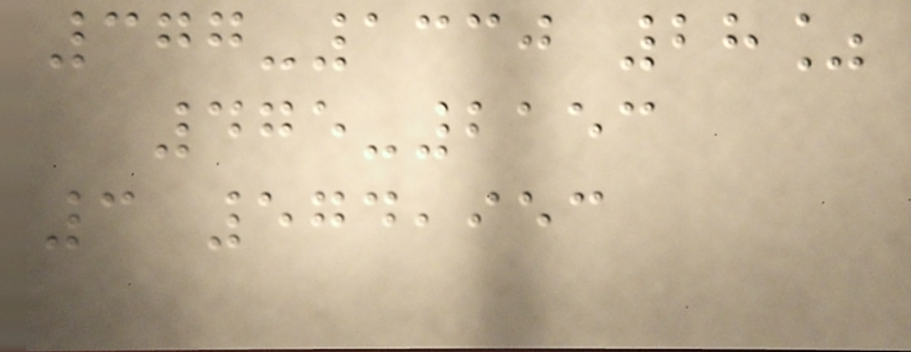377-1330 28%
475-2153
3 574,953
